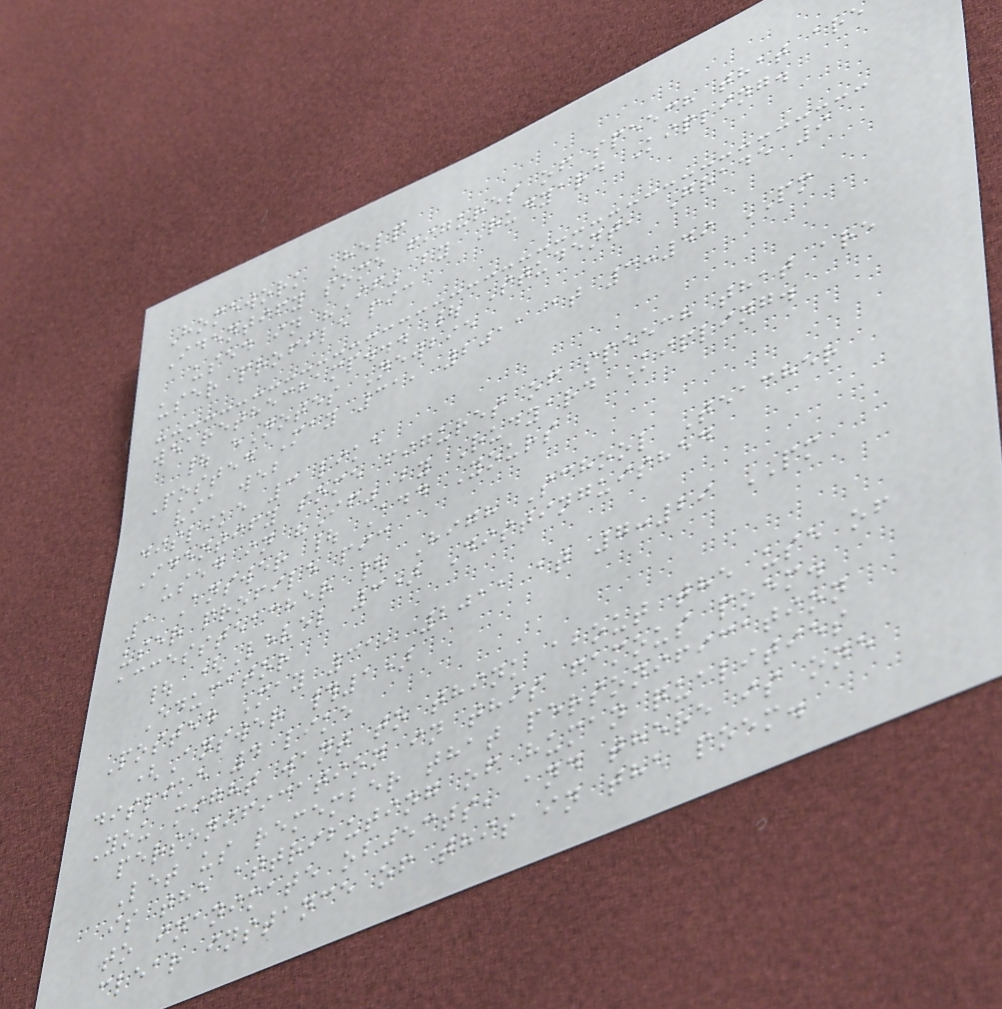Homework Help
Identify some figures of speech that are
used in "If" by Rudyard Kipling.
user profile pic
wearethechamp... | Student, Grade 9
| eNotes Newbie
Posted May 31, 2011 at 3:49 PM
via web
dislike 3 like
Identify some figures of speech that are
used in "If" by Rudyard Kipling.
1 Answer | Add Yours
user profile pic
accessteacher | High School Teacher
| (Level 3) Distinguished
Educator
Posted May 31, 2011 at 7:29 PM
(Answer #1)
dislike 4 like
You might want to think about the use of
personification in this famous poem.
Let us remember that personification
is the attributing of human qualities
to inanimate objects, and there is one
clear instance of this in the poem.
